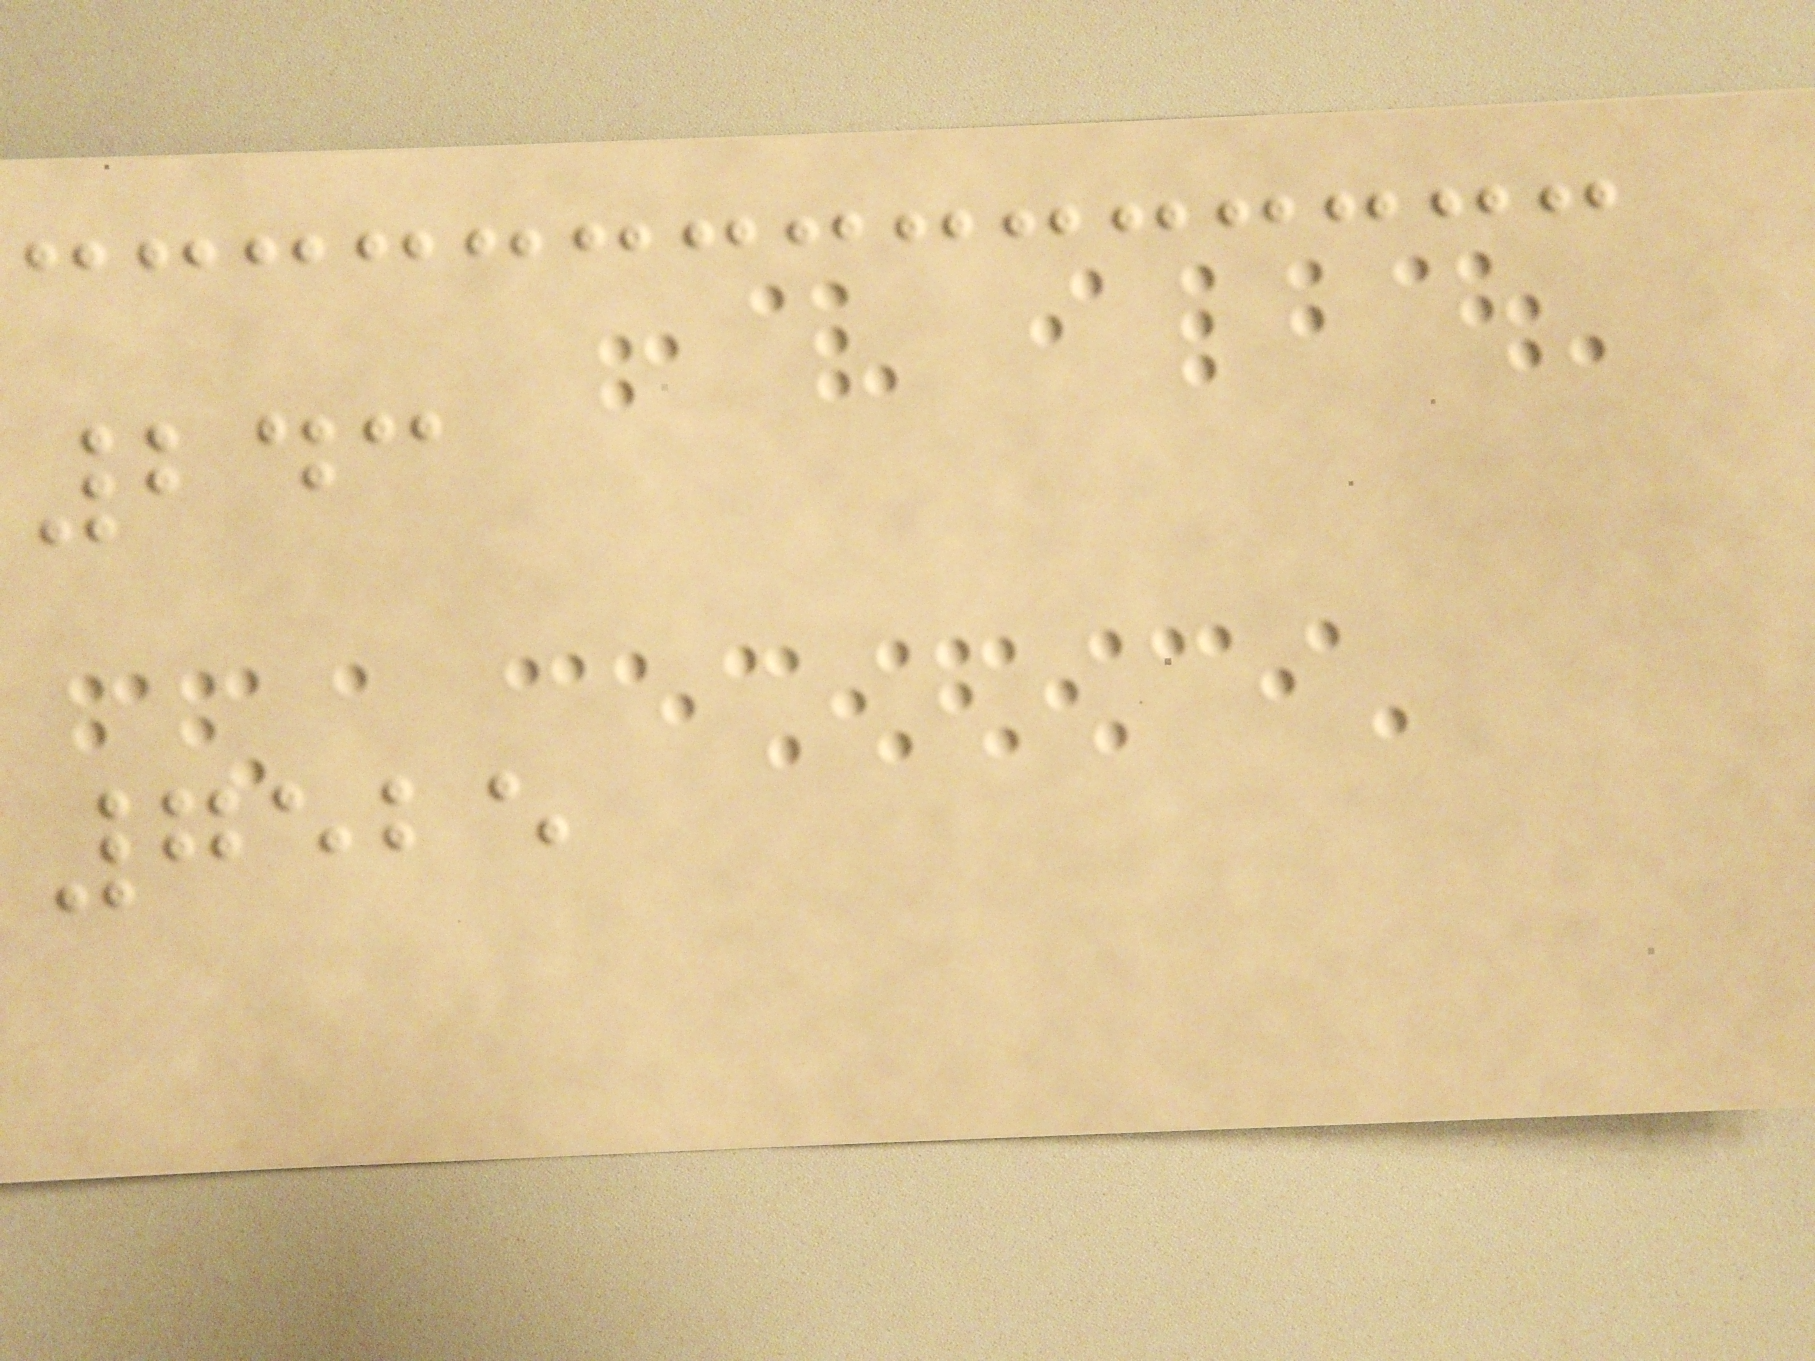243
7525
